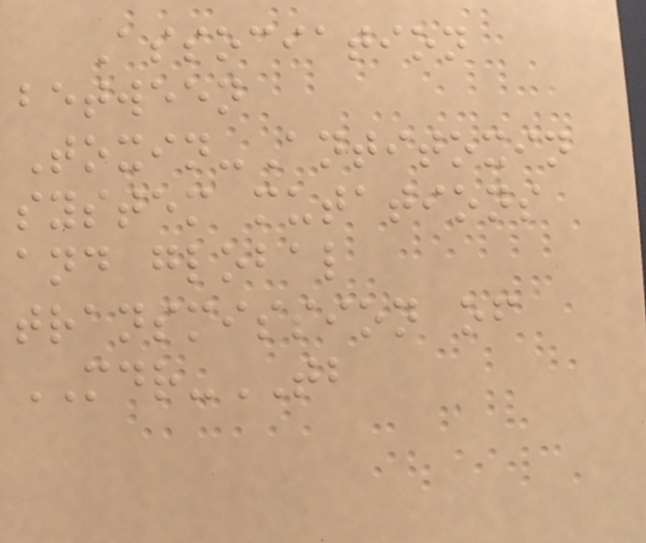Association
between
Toxin-Antitoxin
system mutations
and global
transmission of
MDR-TB
